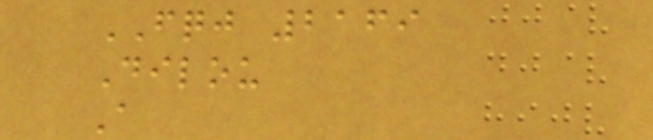FQJ 2169
Dilou
A
